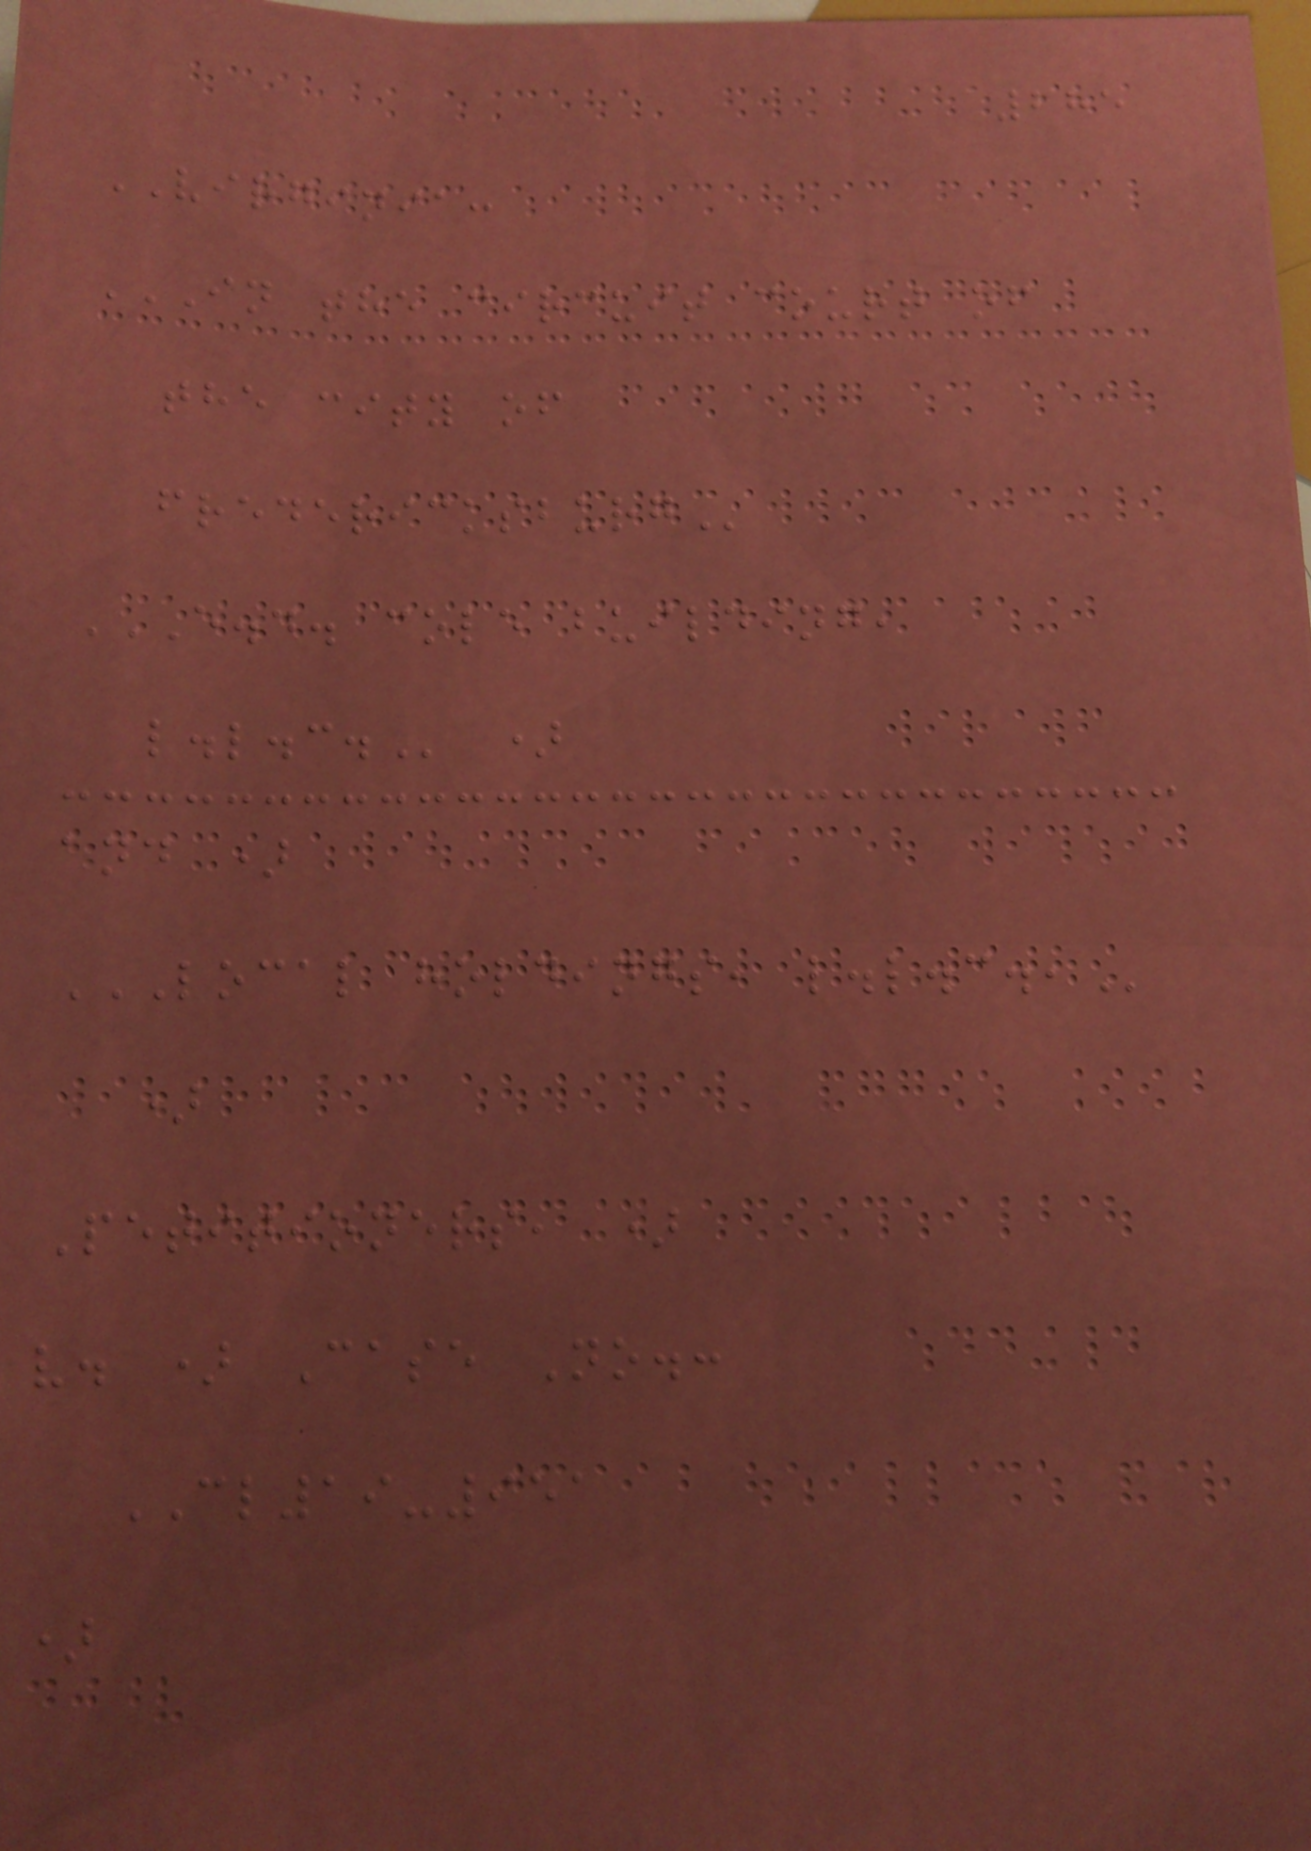285
VIRGINIA:
IN THE CIRCUIT COURT OF
THE CITY OF
FREDERICKSBURG
E.D. COLE BUILDING,
L.L.C. )
and )
LOCAL HOLDINGS, L.L.C.,
)
Petitioners, )
v. ) Case No.:
CL19-951
)
